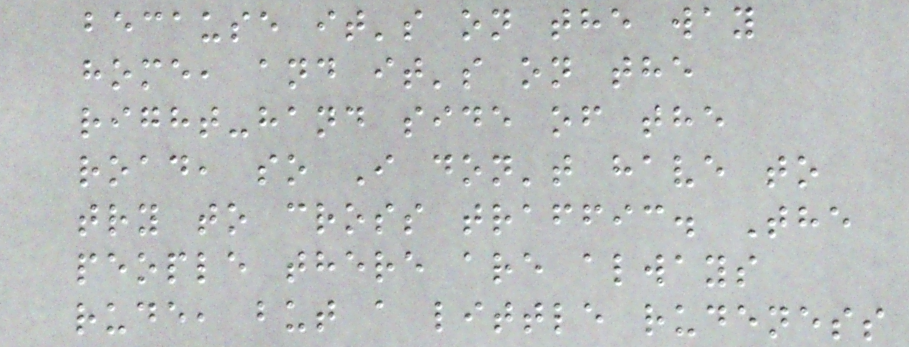because it's on the way
home, and it's on the
right-hand side of the
road, so I don't have to
try to cross traffic. The
people there are always
rude, but a little rudeness
